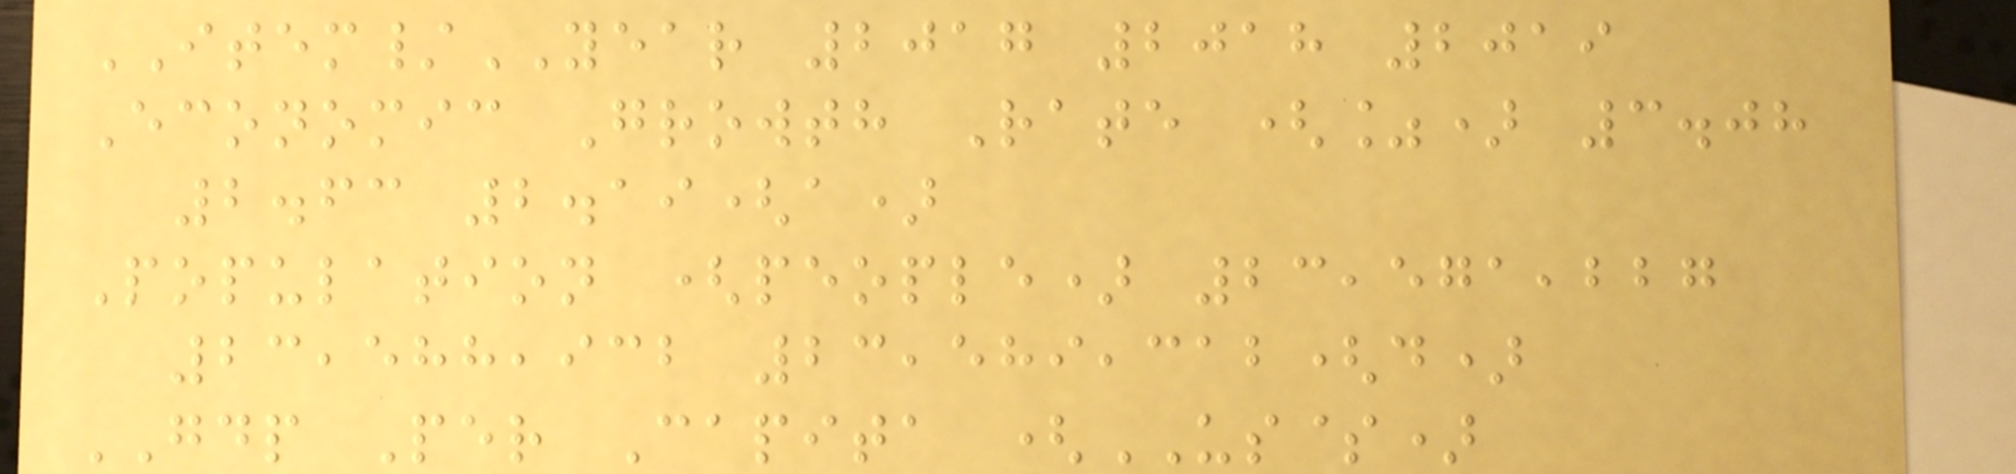ITEM/YEAR 2017 2018 2019
Economic Growth Rate (%) 3.08
2.63 2.19(a)
Population (people) 23,571,227
23,588,932 23,589,312(d)
GDP Per Capita (US$)
